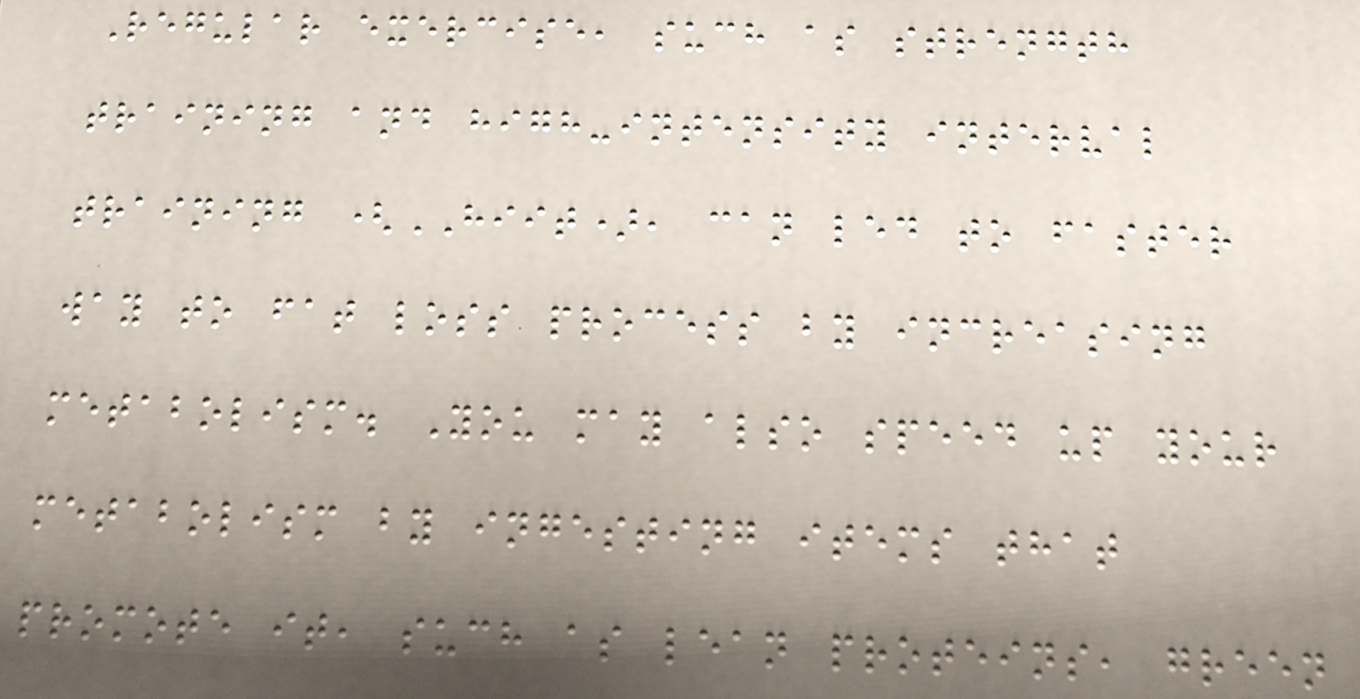Regular exercise, such as strength
training and high-intensity interval
training (HIIT), can led to faster
way to fat loss process by increasing
metabolism. You may also speed up your
metabolism by ingesting items that
promote it, such as lean proteins, green
